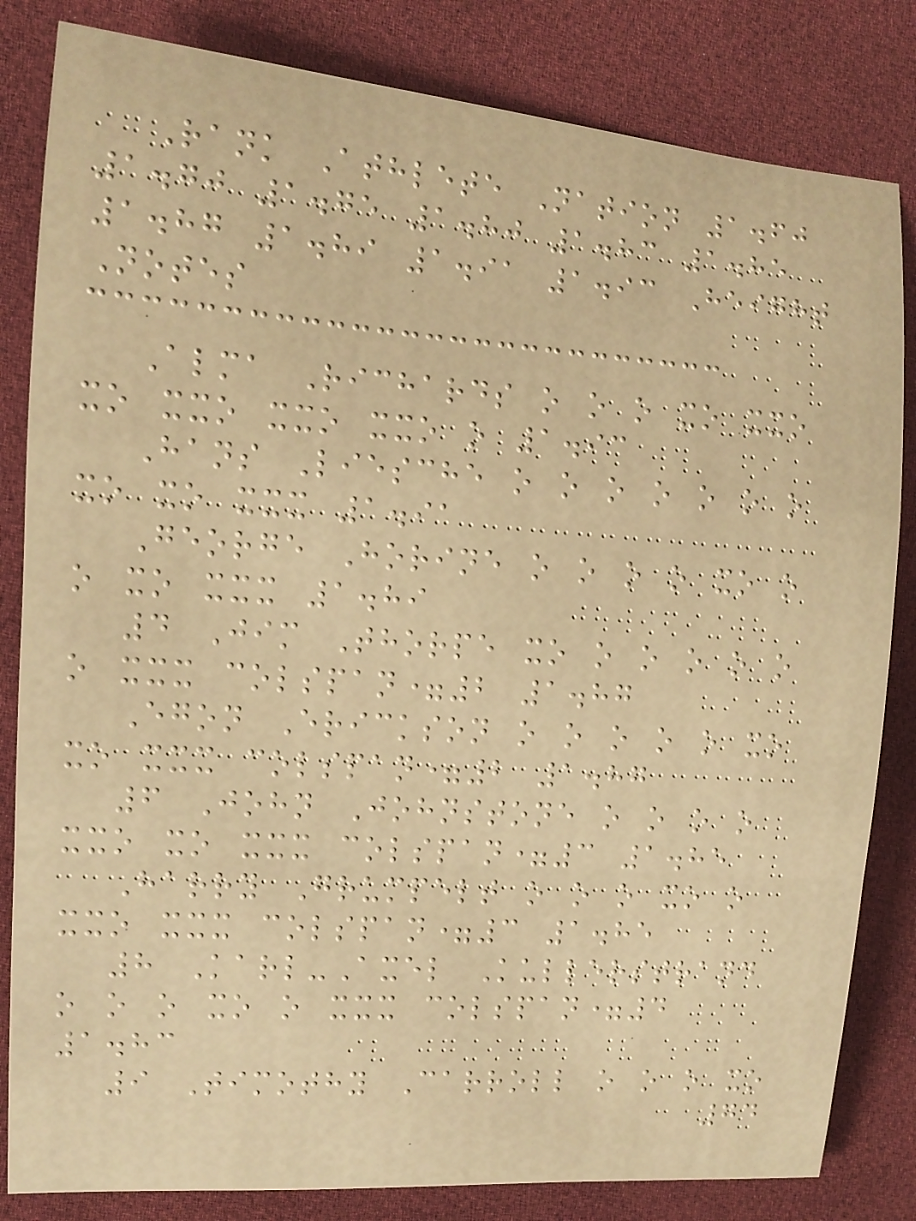Rank Athlete Nation 1.60
1.70 1.75 1.80 1.83 1.85
1.87 1.89 1.91 1.93 Height
Notes
Alma Richards o o o xo xxo
xo xxo xxo xxo o 1.93
Hans Liesche o o o o o o o
xo xo xxx 1.91
George Horine o o o o xo o
o xo xxx 1.89
4 Jim Thorpe xo o o o o o
o xxx colspan=2 1.87
Egon Erickson o o o o o xo
xo xxx colspan=2 1.87
6 John Johnstone o o o o
xxo xo xxx colspan=3 1.85
Harry Grumpelt o o o xo o
xxo xxx colspan=3 1.85
8 Karl-Axel Kullerstrand
o o o xo o xxx colspan=4
1.83
9 Timothy Carroll o o o xo
74
